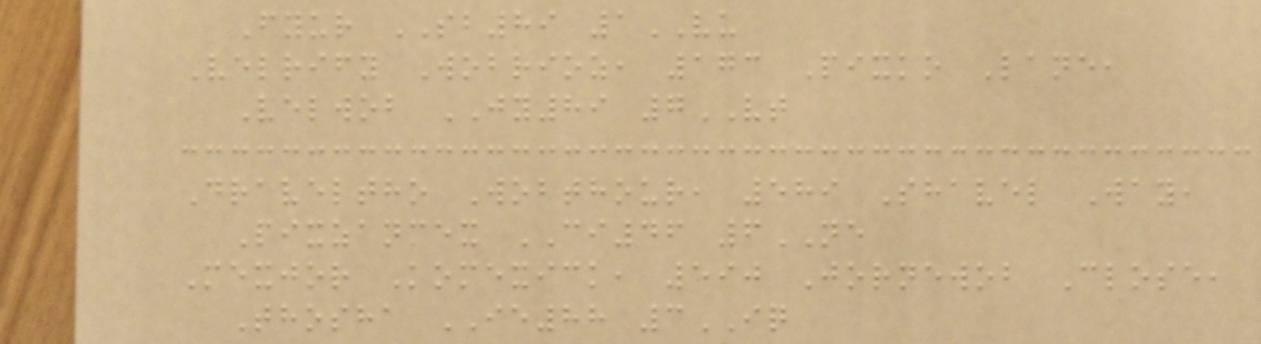Fyur SB89 1VU
Velrify Wobrioz, 173 Pixko Lane,
Velwob JY89 7VT
Draveltho Wobthour, 589 Shavel Way,
Pixzanmex CI46 6NE
Mexjor Komexick, 590 Jornewob Close,
Thosha IE88 3IQ
